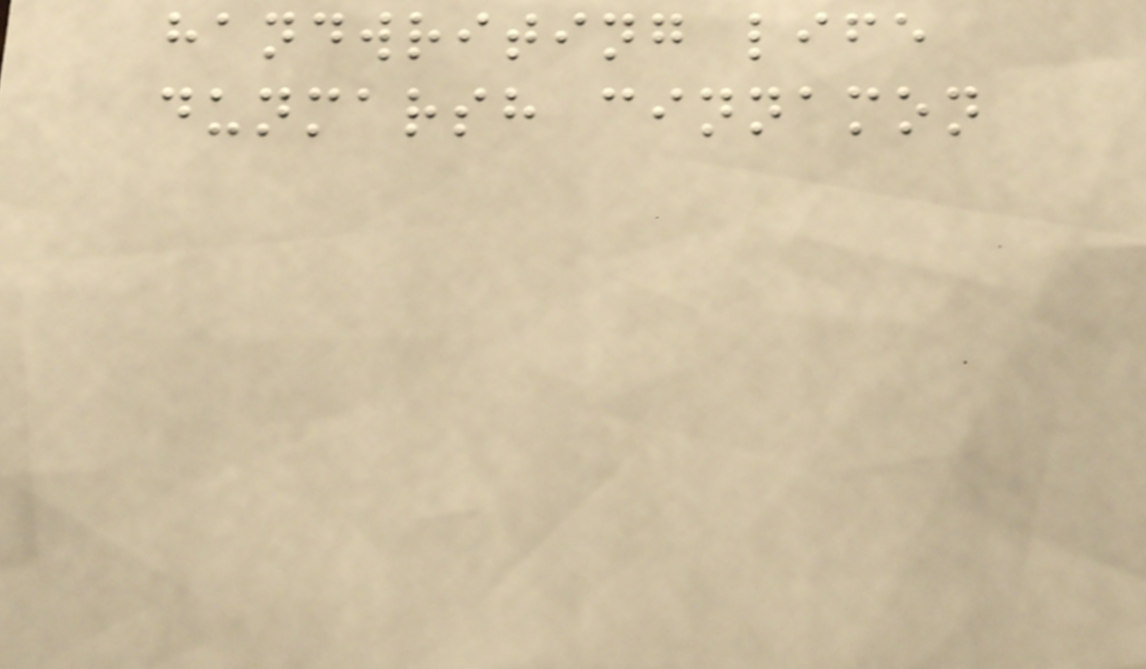handwriting life
dunmarsh cinnamon
